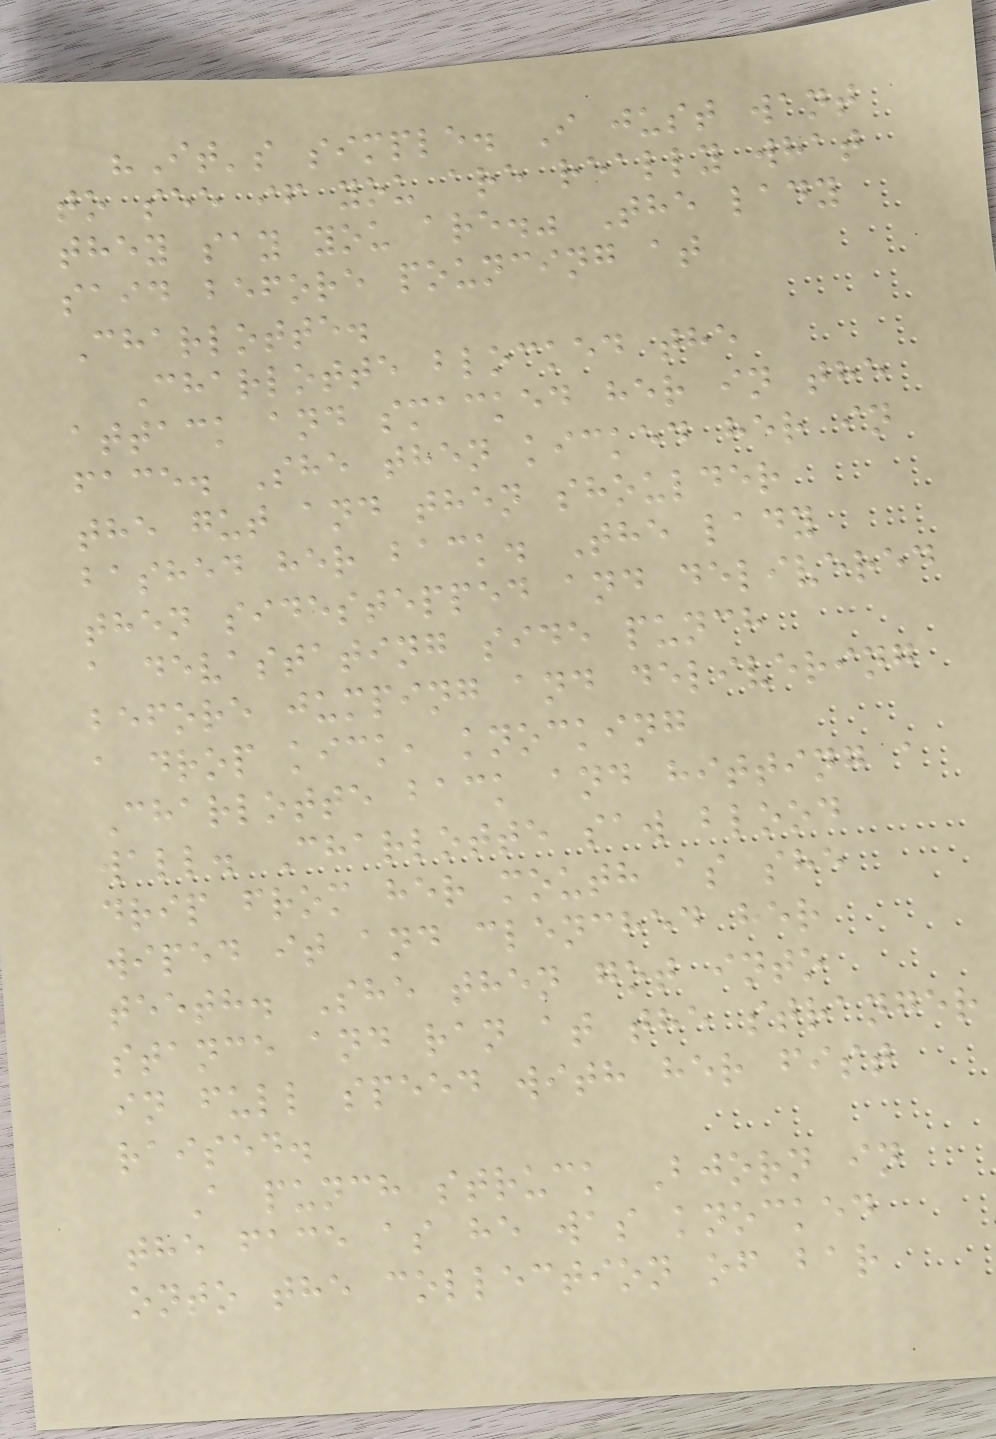"It's simple. I just want
to see if you are really what
they say you are." The lady
said before pouncing at
Charlotte.
Charlotte blocked the
attack and smacked her in the
face. She then kicked her in
the gut and then shoulder
bashed her back. The lady
then sidestepped and delivered
a devastating side punch
before jumping and delivering
a drop kick, knocking
Charlotte back and hitting a
wall. Charlotte saw blood
drip from her mouth as she
wiped it and clenched her
teeth. She then got into
stance and ran at the stranger
in full speed with her fist
raised.
A punch struck Bjorn in
the face as he was knocked
onto the collection of bar
